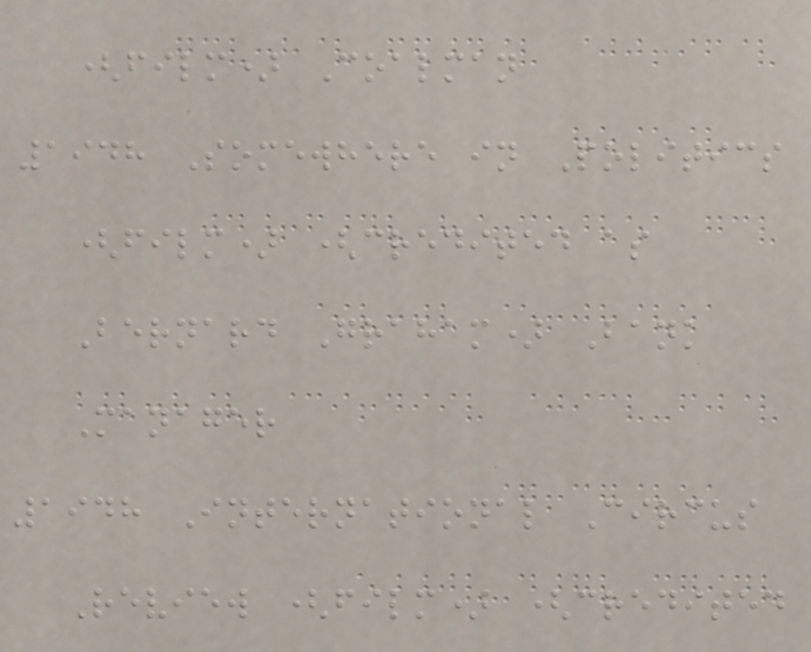(film) Coalman
1948 Somewhere in Politics
(film) (credited as
Bernard Graham) Bank
Manager
1948 International Circus
Review (film) (credited
